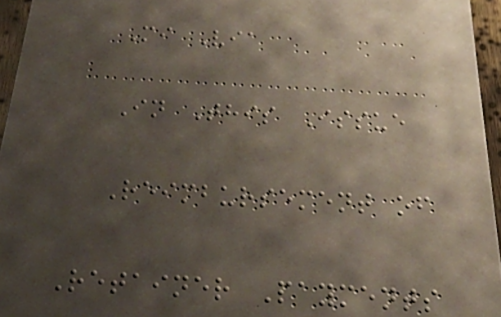Mi Via
In This Issue
Reimbursement of
Retainer Payments
